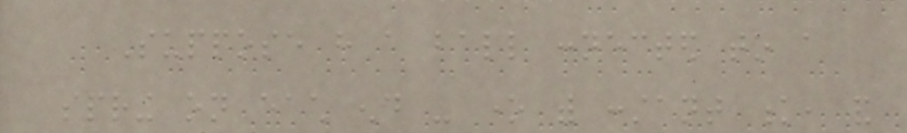Suppose have a ball connected to a
spring on each end - one with constant k, and
